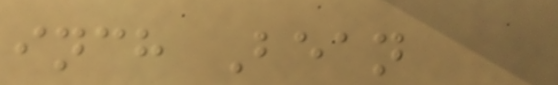inch Bean
